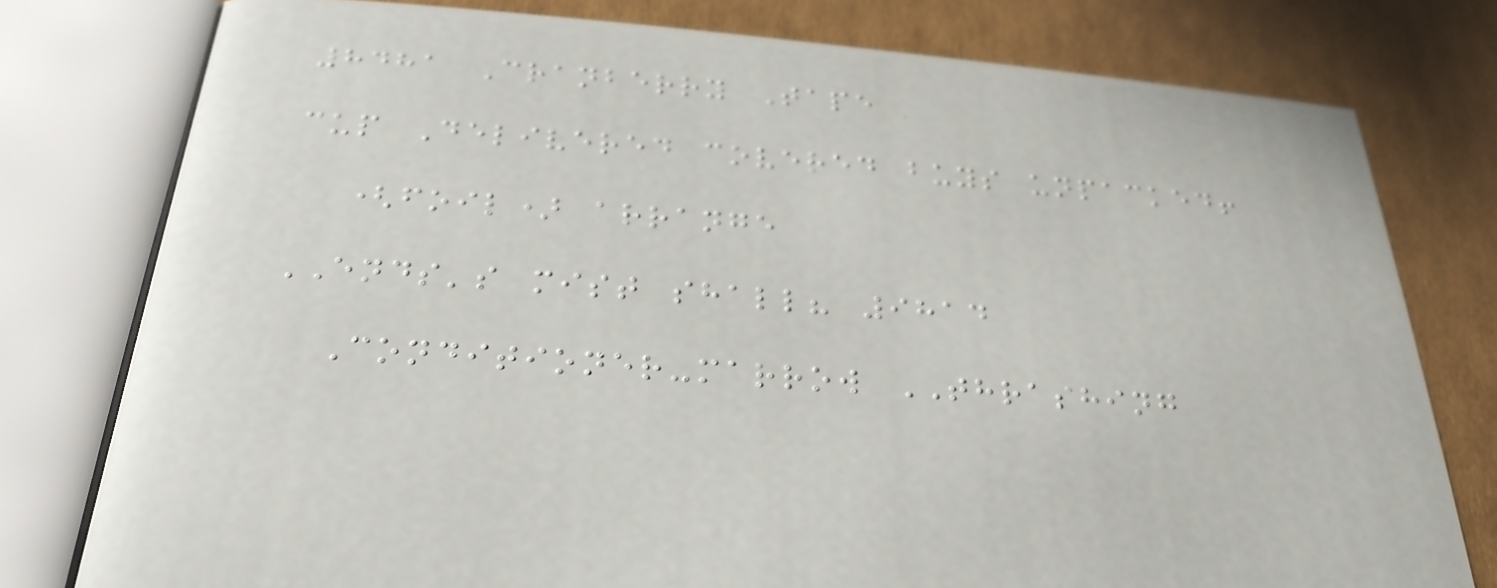8481 Cranberry Tape
cup Delivered covered buys unpacked!
(foil) arrange
ENDS's mist shall? 9814
Conditioner-marrow THRASHING
